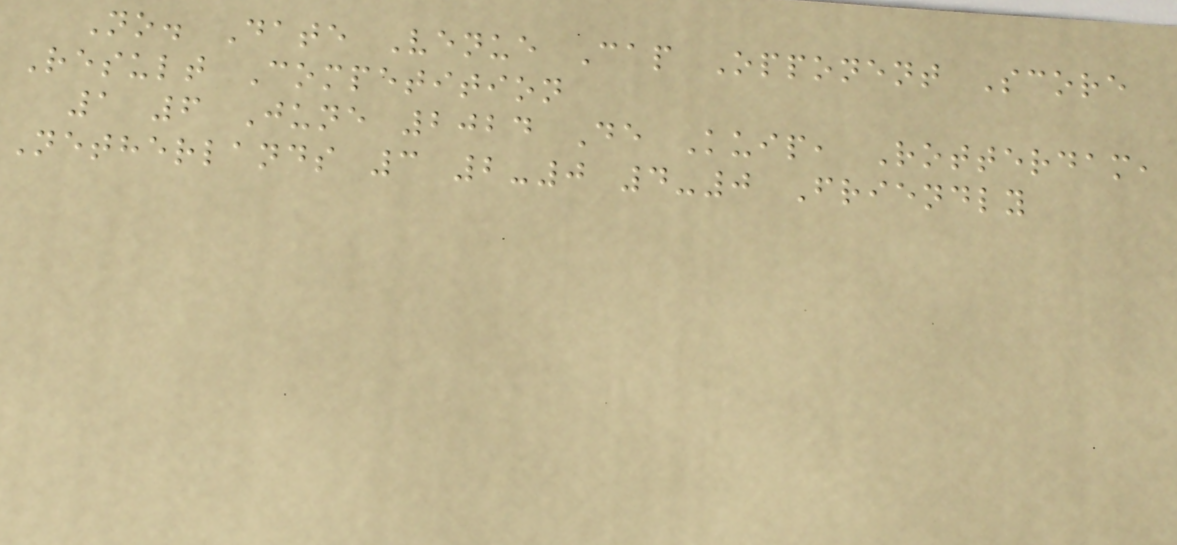No. Date Venue Cap Opponent Score
Result Competition
1 6 June 2024 De Kuip, Rotterdam,
Netherlands 3 2-0 4-0 Friendly
